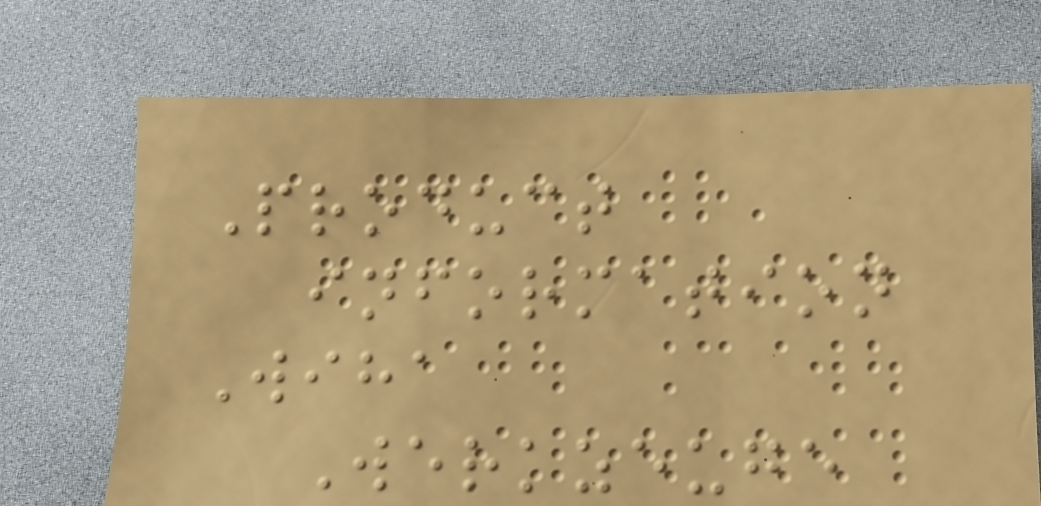Product
information
Wiha
Werkzeuge
